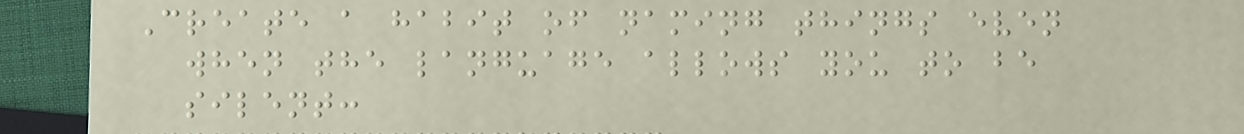Create a habit of naming things even
when the language allows you to be
silent:
